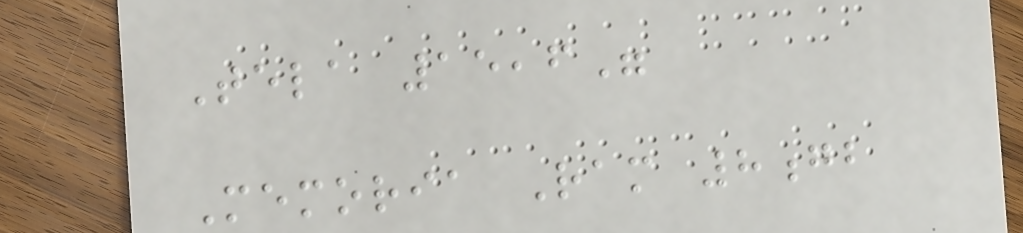Tela 15,6"
Memoria Ram 8gb
